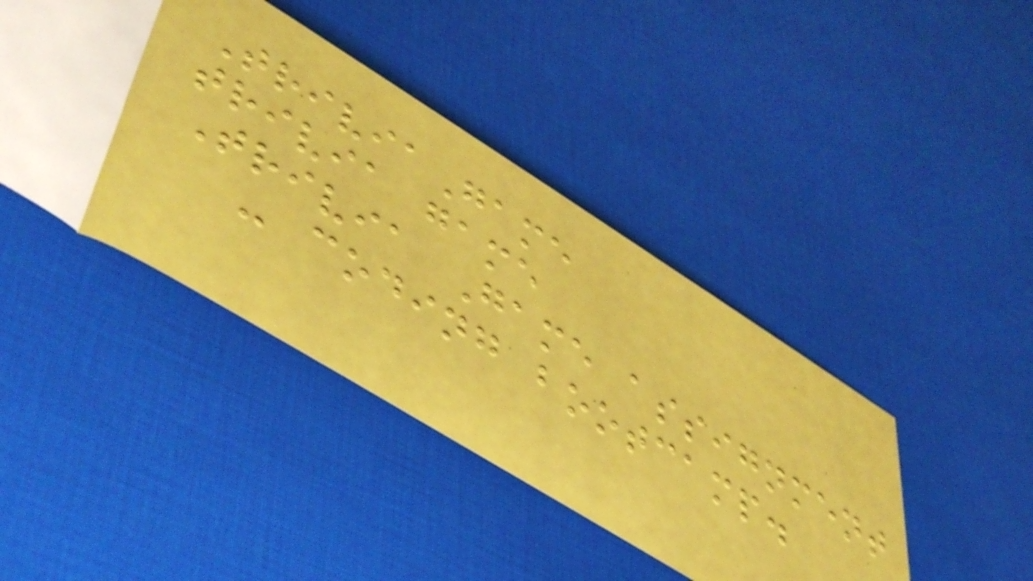TriviaGame
trivia game
Trivia Game assignment
- coding bootcamp.
